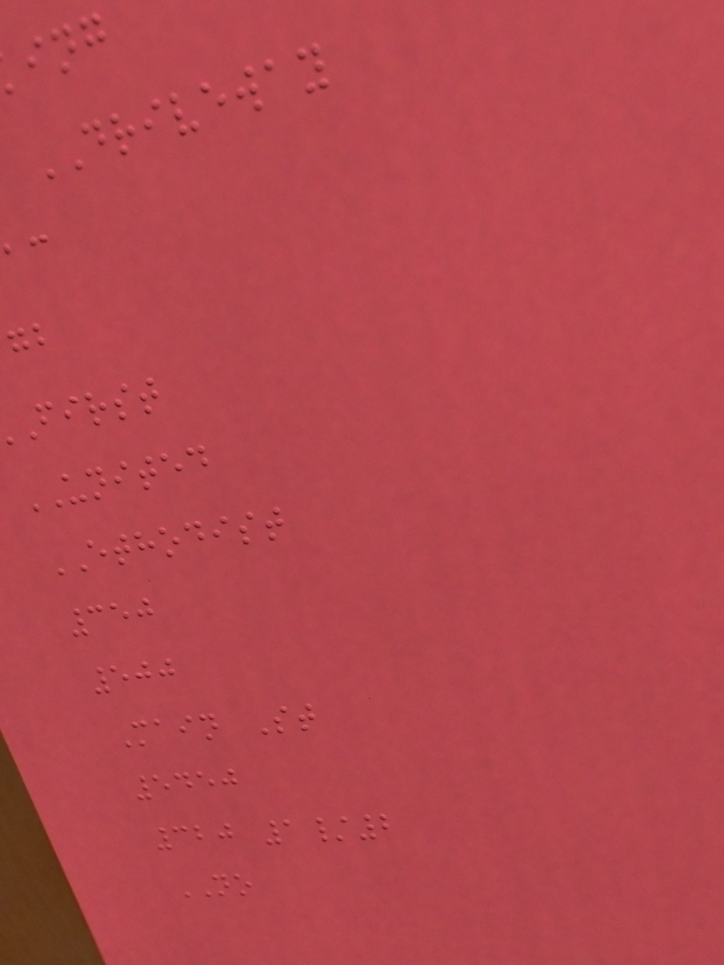DRIVEWAY
first
UNITED
ETHODIST
350
500
Main St
5450
320 1/2
NO
